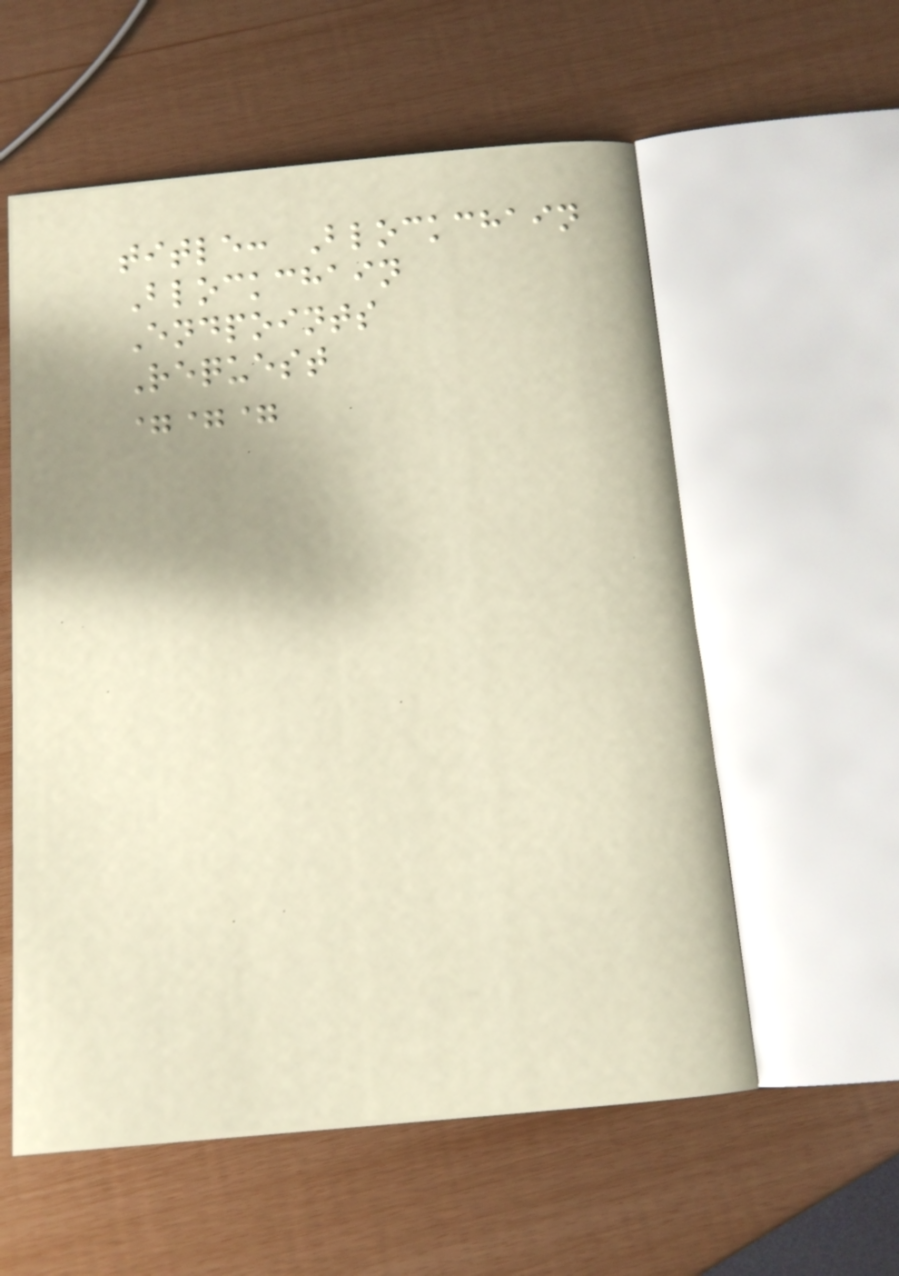title: Blockchain
Blockchain
Endpoints
Request
===
